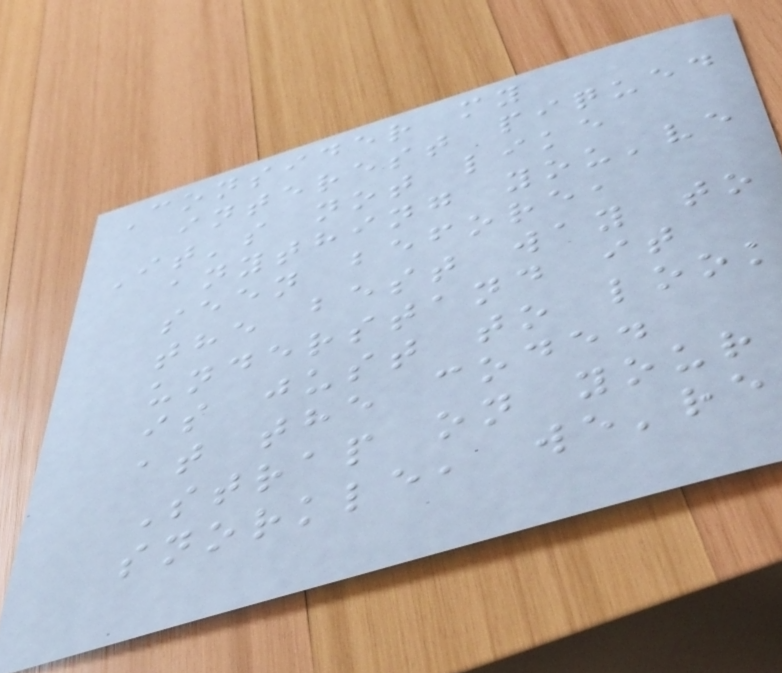Consider my
interest piqued
It's not like
anything you've
seen before,
the best way to
understand it
is just to look
at the code.
Strap on your
snorkle, we're
